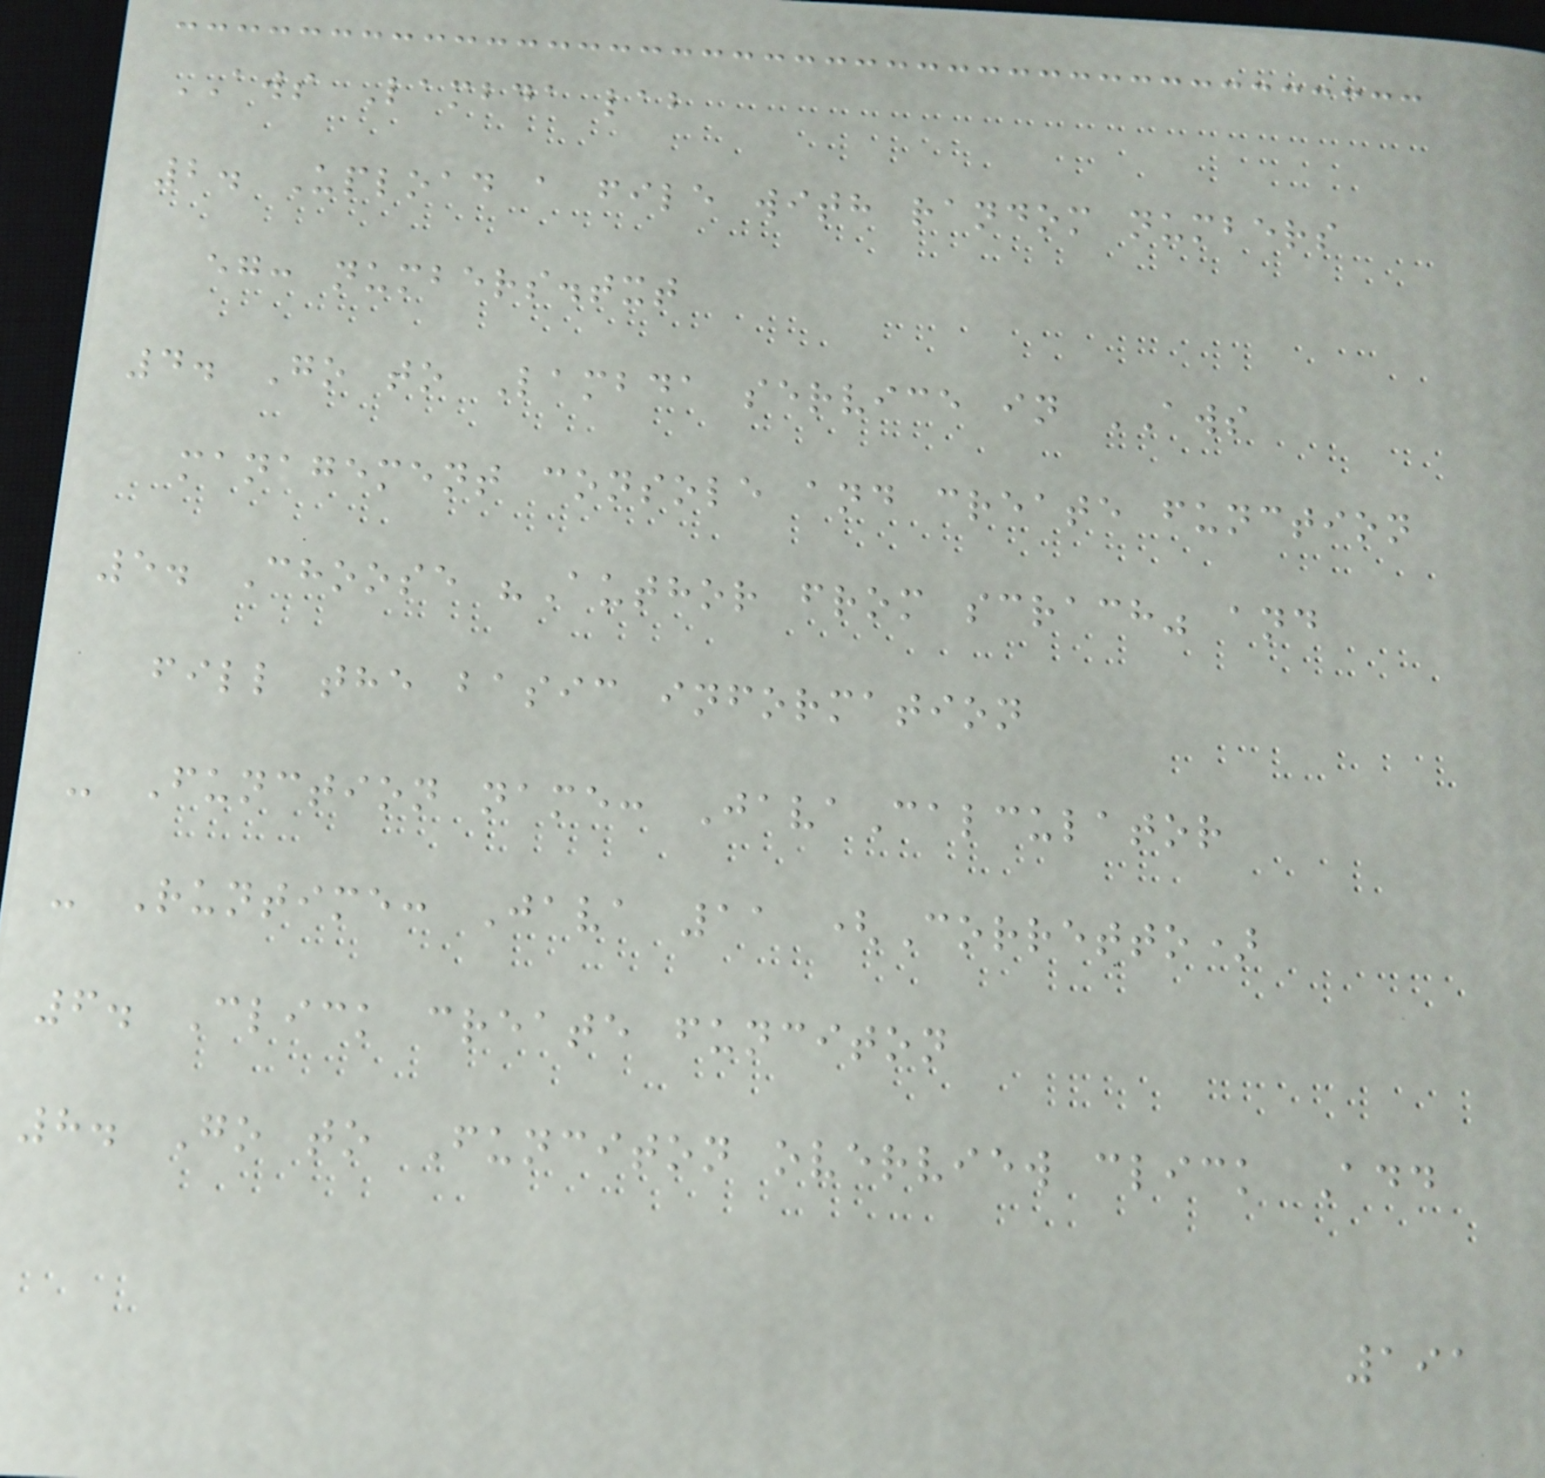AWS Lambda lab
2. Upload a file with random numbers
eg: numbers.txt
4. Go to Lambda service in AWS
management console and create function
5. Choose "Author from scrach" and
fill the basic information
- Function name: JavaCalculator
- Runtime: Java 11 (Corretto)
6. Click create funciton
8. Go to Funciton overview click Add
191
